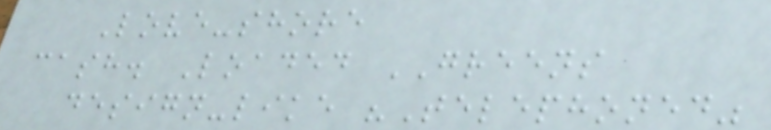Love-shore
cash. Loaded GREENS
design-like "Telephoned"
